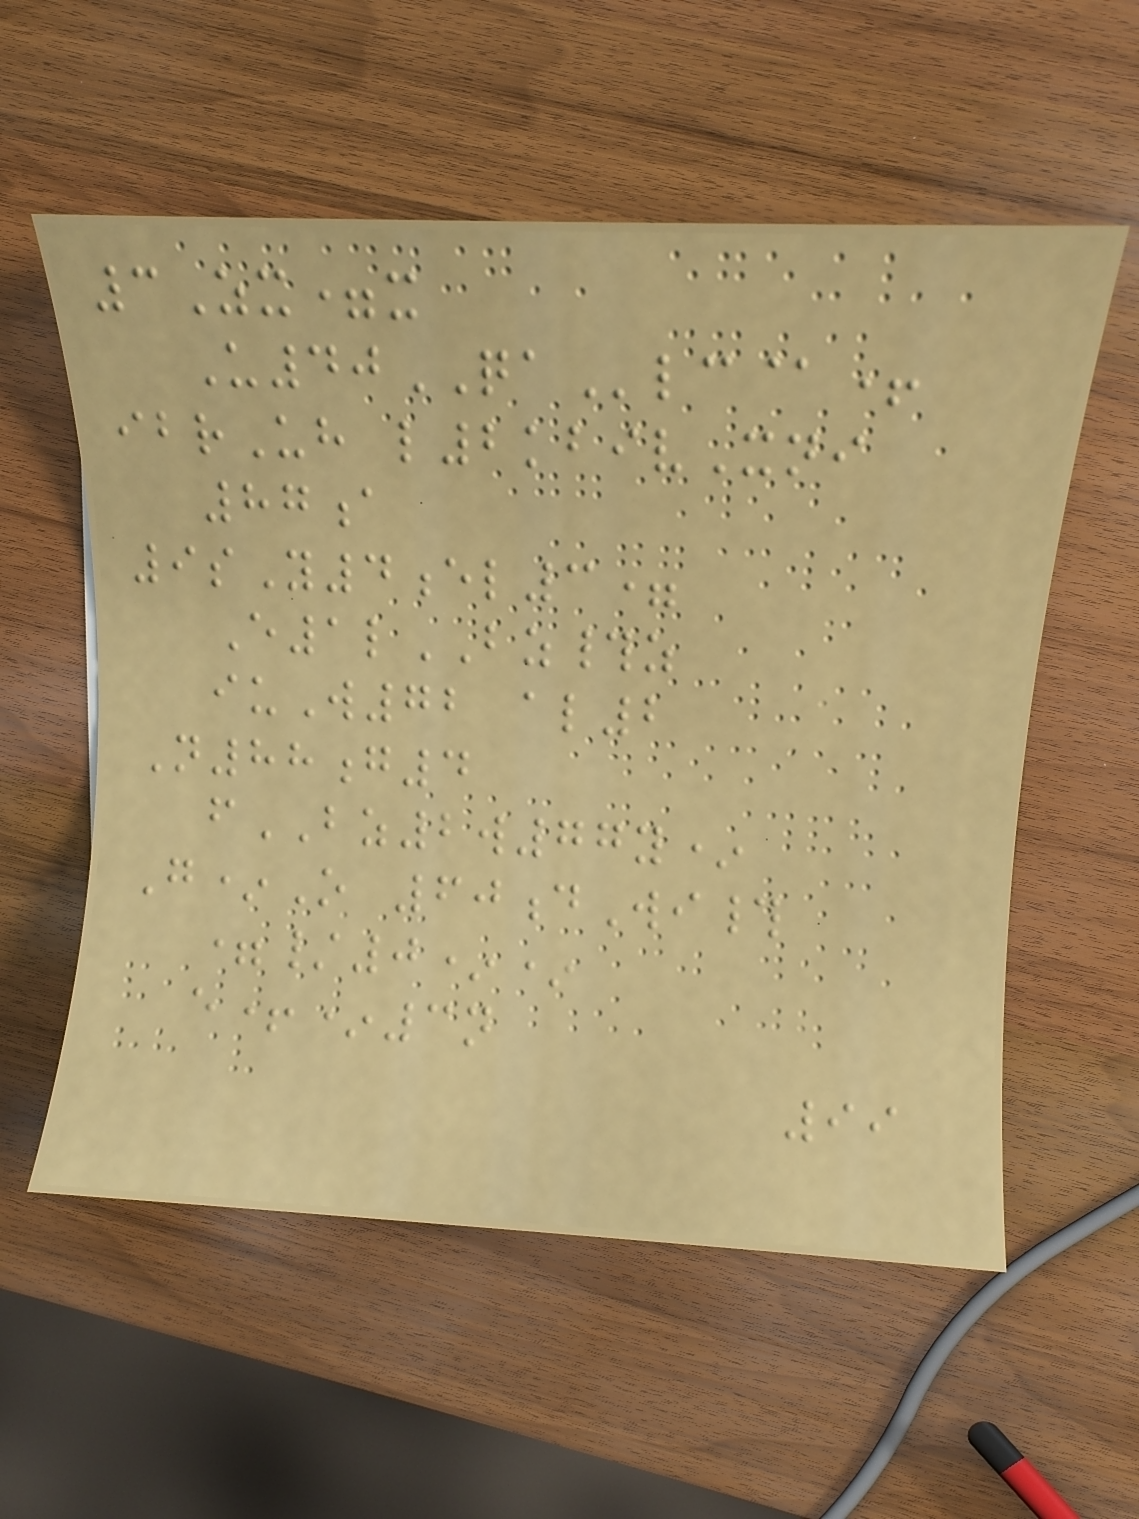3Zx=x
U40QAlc@+
ibrUh l2kbivXni
87a
9sY4el3=
E1lBZ#z
iuW72 al2
N88g4
fBZ2w77y*
G*O 60dWi#
=/0**
e+*3n
99
